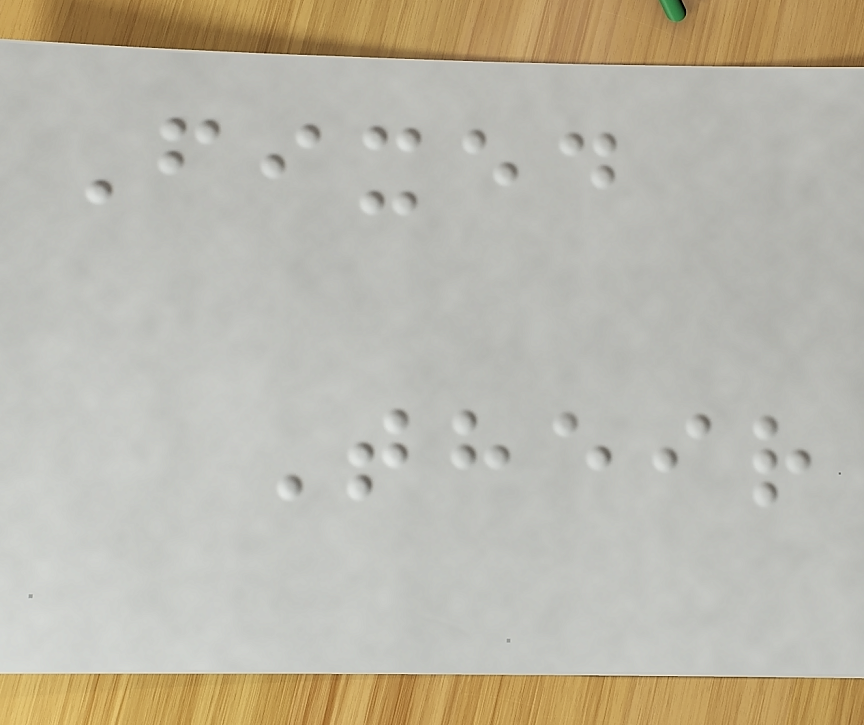Fixed
Their
